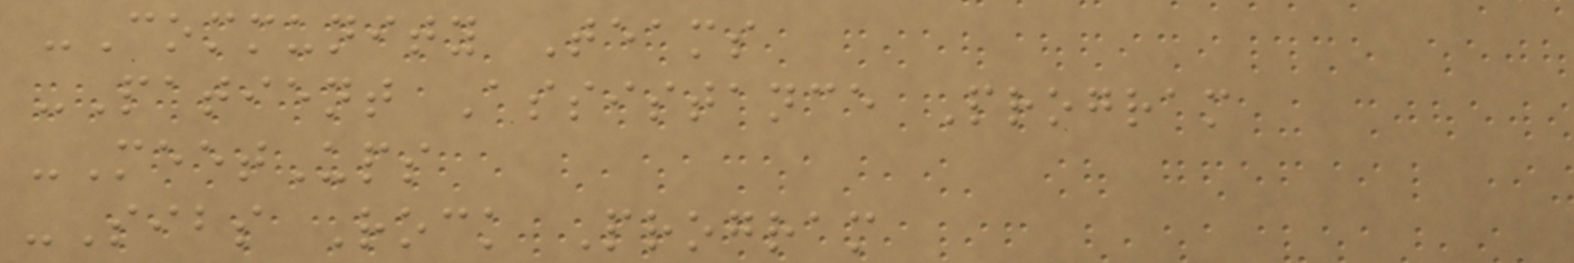-Community Teams
-Patient Assistance Program
-MeetUps
-Sibs Rock Program
